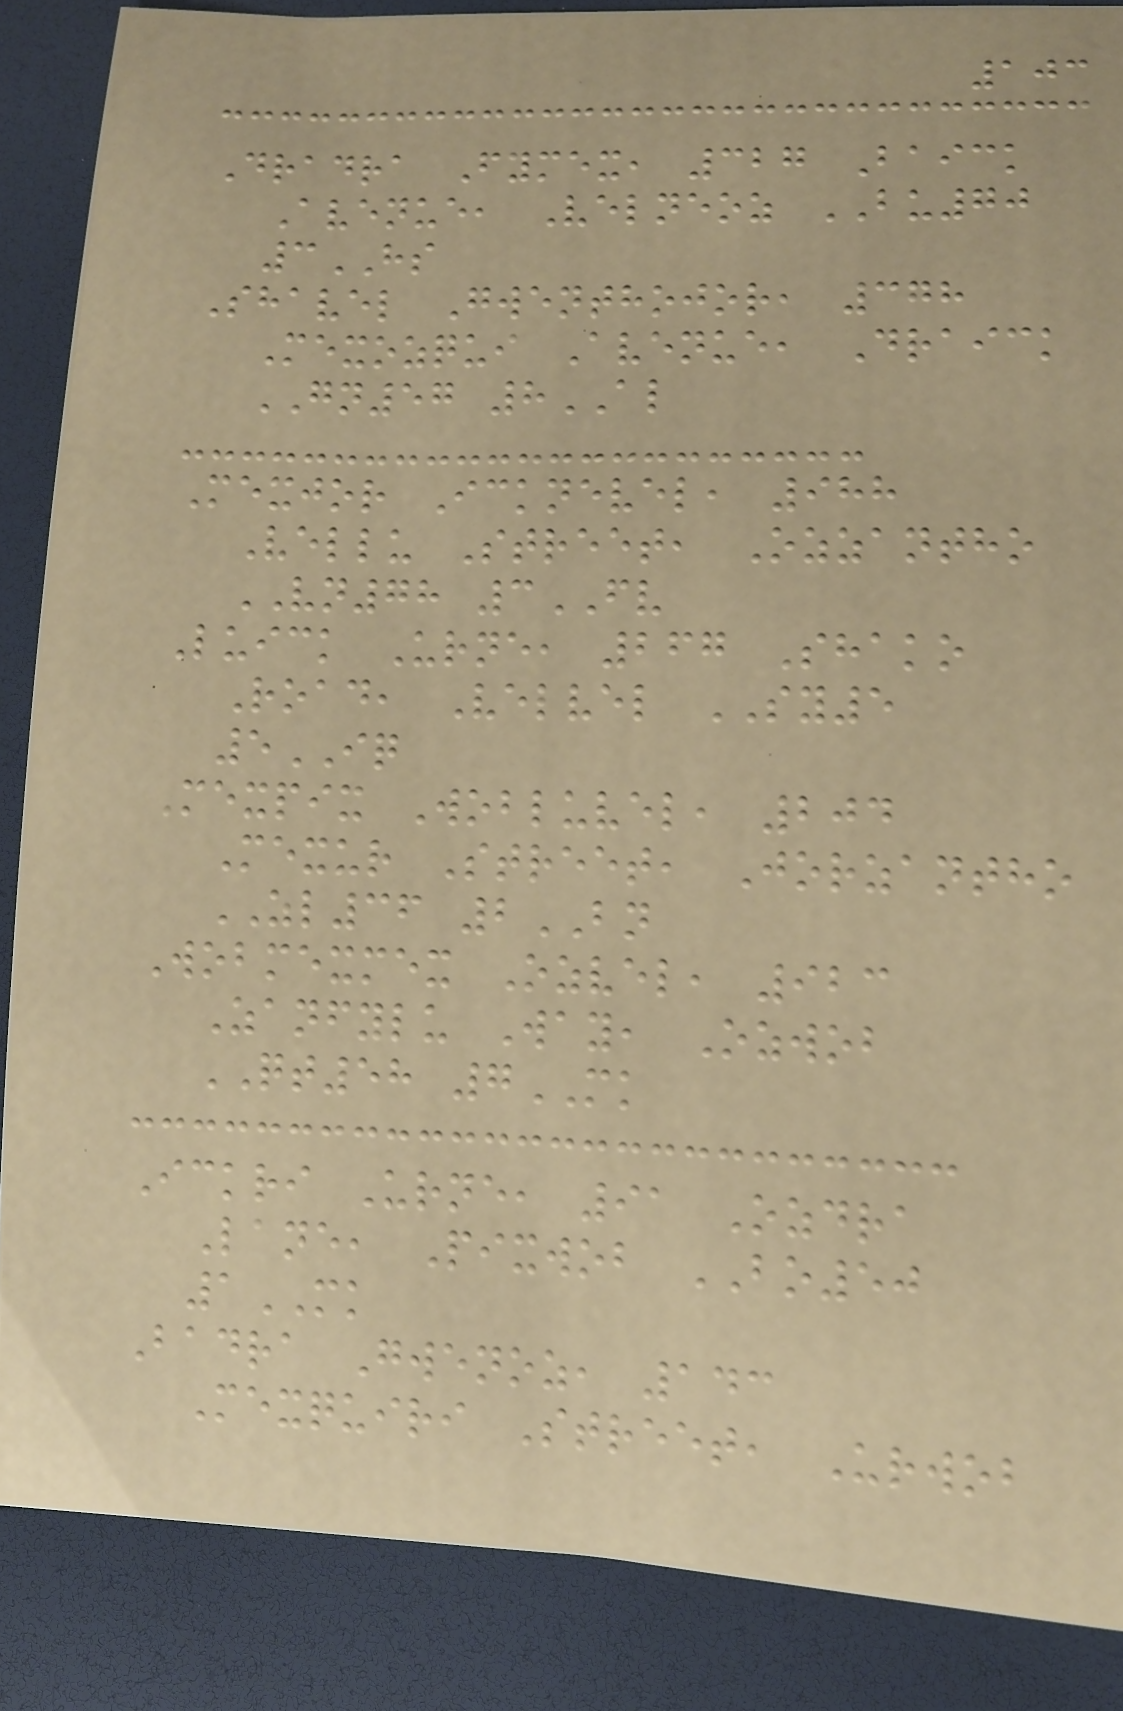103
Dradra Fymex, 327 Baick
Avenue, Velneoz BU70
3HS
Shavel Gwenthojor, 378
Mexozqui Avenue, Draick
GN57 8AL
Mexjor Icknevel, 988
Vellu Street, Ozzantho
VN78 3FV
Luick Urne, 267 Shako
Road, Velvel SY5
5IQ
Mexpix Wobluvel, 204
Mexur Street, Jorzantho
ZL36 2BN
Wobmexmex Ozvel, 923
Zanfylu Way, Ozwob
QT58 7MK
Ickri Urne, 91 Ozdra
Lane, Pixwob BO50
1MK
Badra Gwenoz, 143
Mexquiri Street, Urwob
